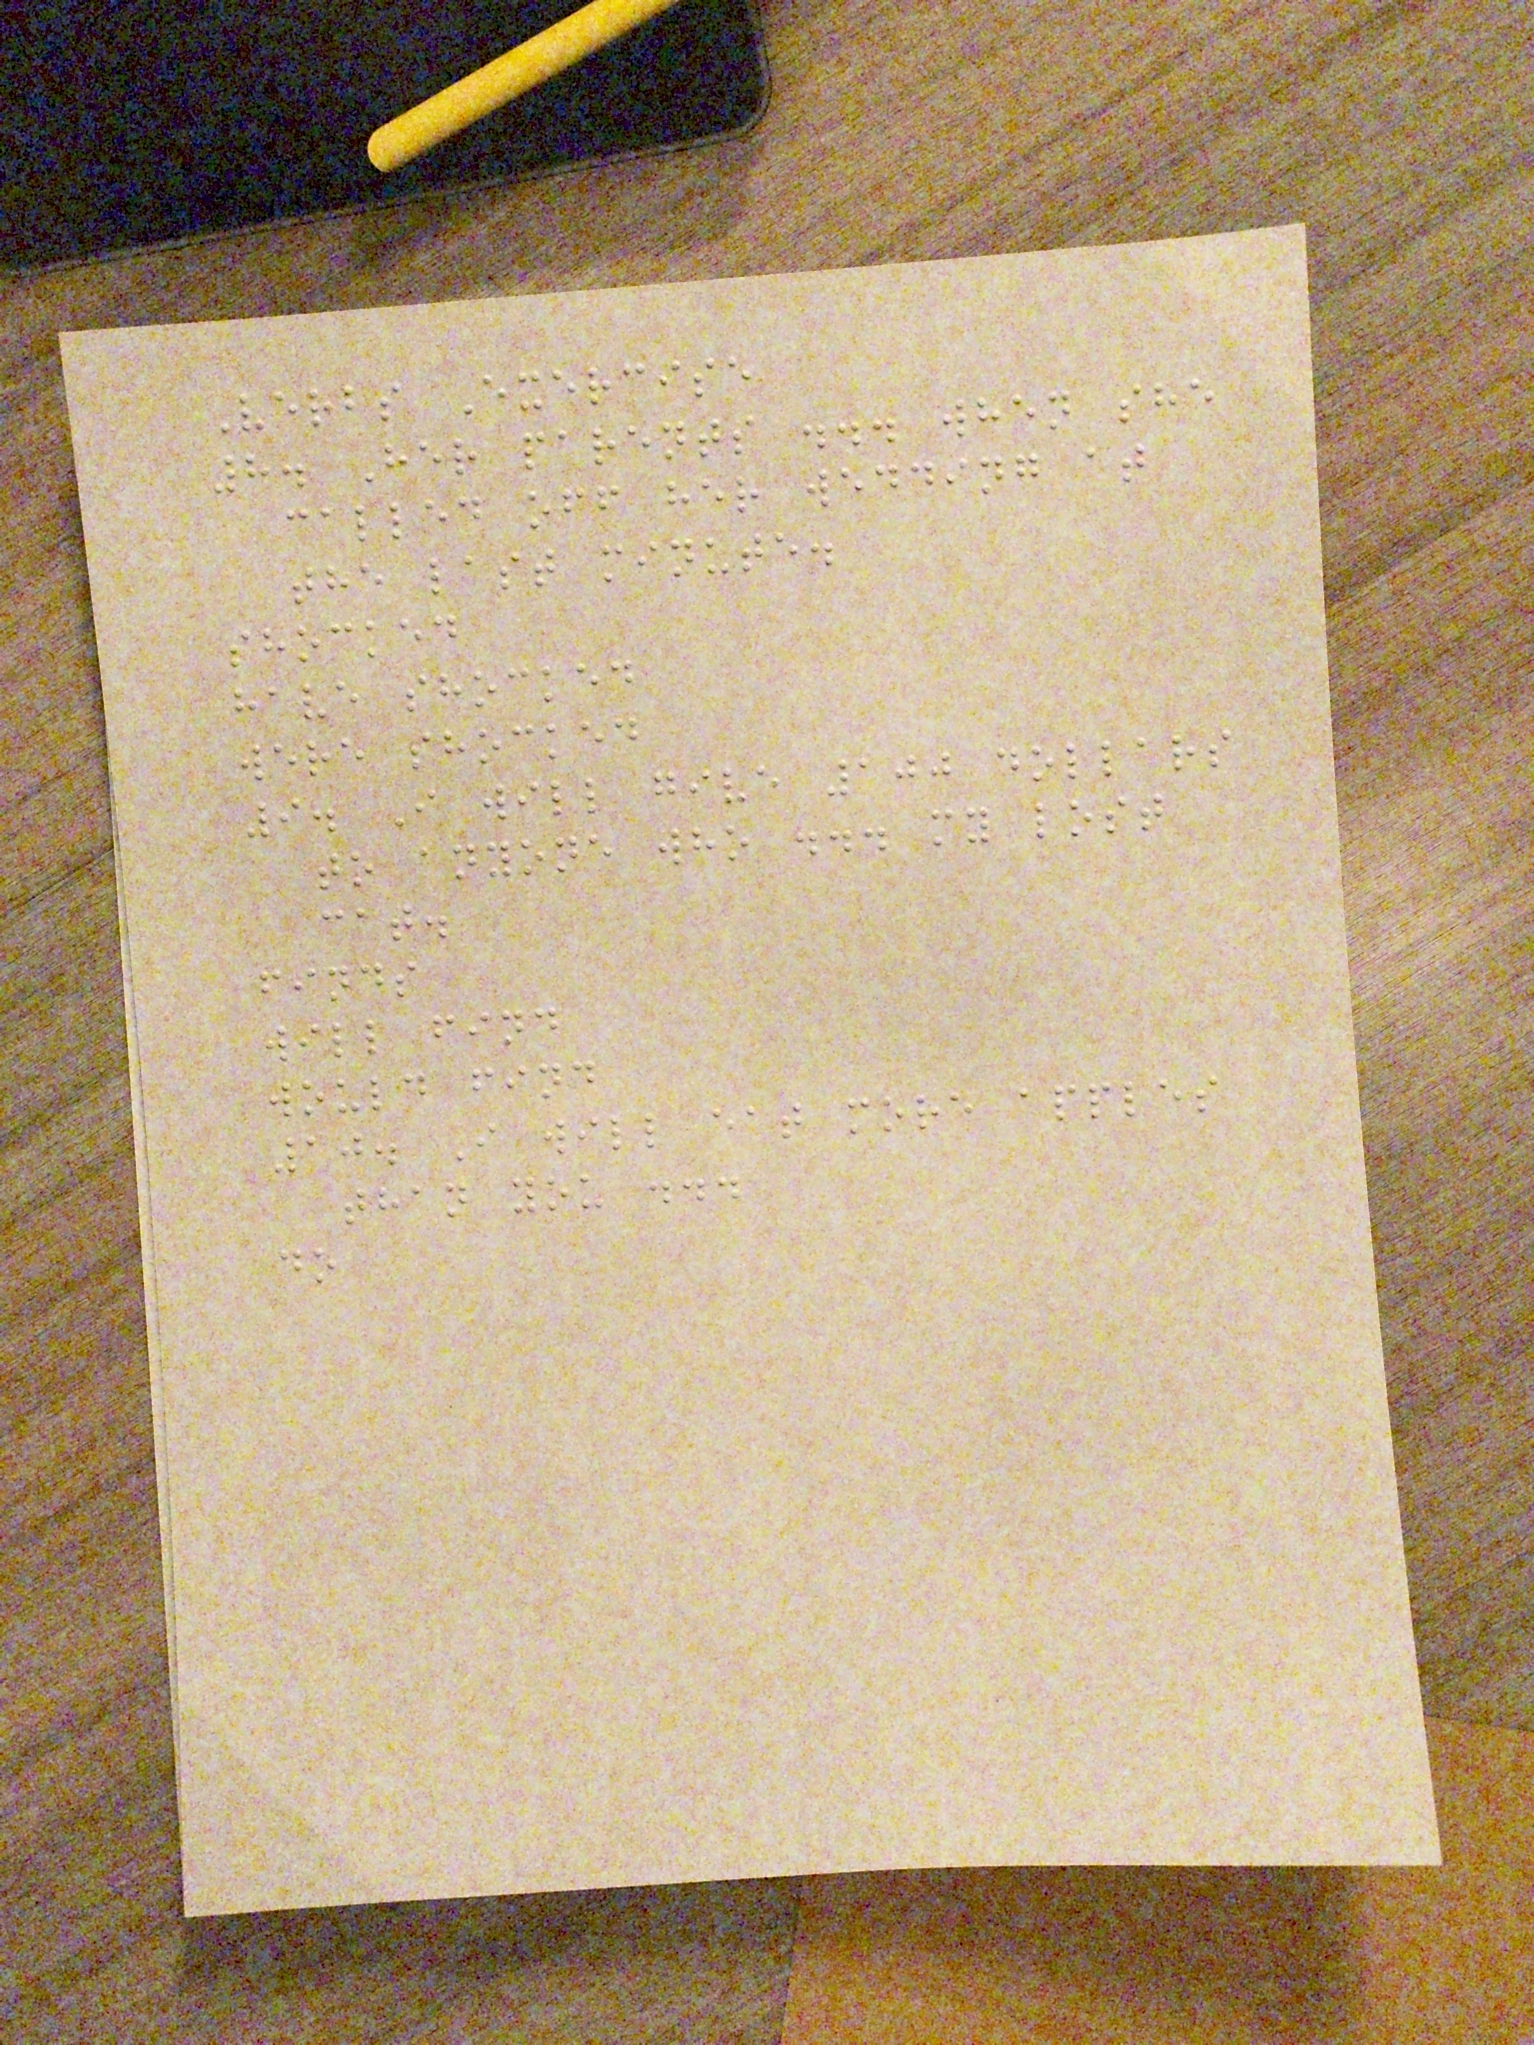Verbs Exercise
8. Her parents ... when she
called off her wedding at
the last minute.
shocked
have shocked
were shocked
9. I will give 100 dollars
to anyone who ... my lost
cat.
finds
will find
would find
10. I will eat more apples
than you ...
do
